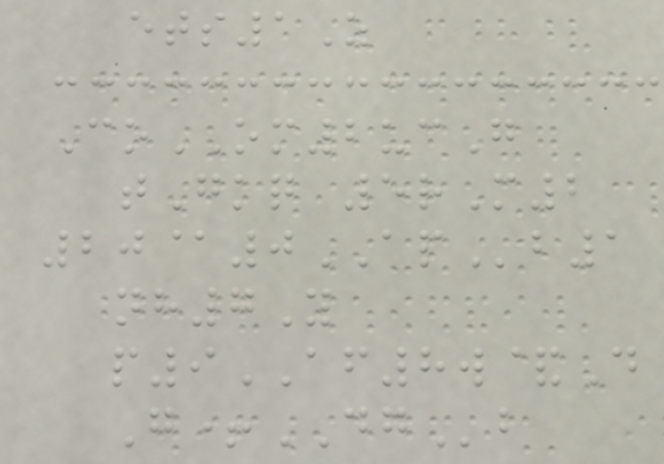ets1Z
CoOM2ucG
tGkq 5rM2
20@0APb1
nh7Y
p9AF8w&D
G+DGb
